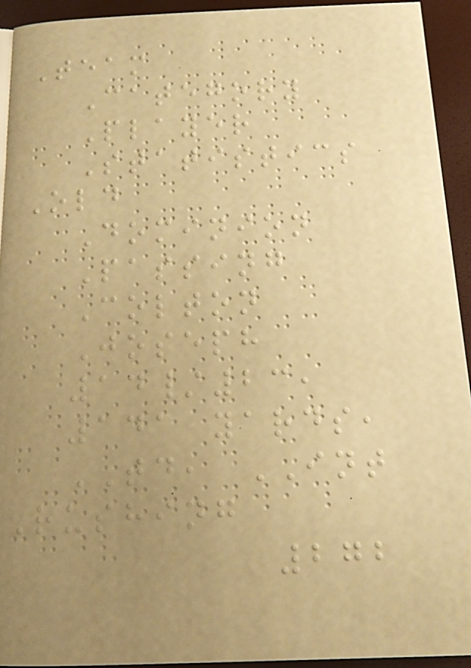Team
Category
Player
Statistics
Old
Dominion
Passing
Colton
Joseph
14/23,
141 yards,
TD, INT
Rushing
272
